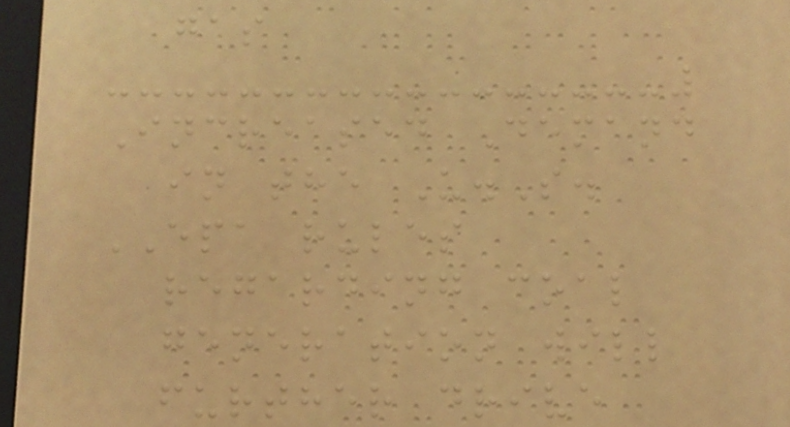gas
Increased Demand
in the U.S.
EPA rules
regarding coal
generation will
further drive
